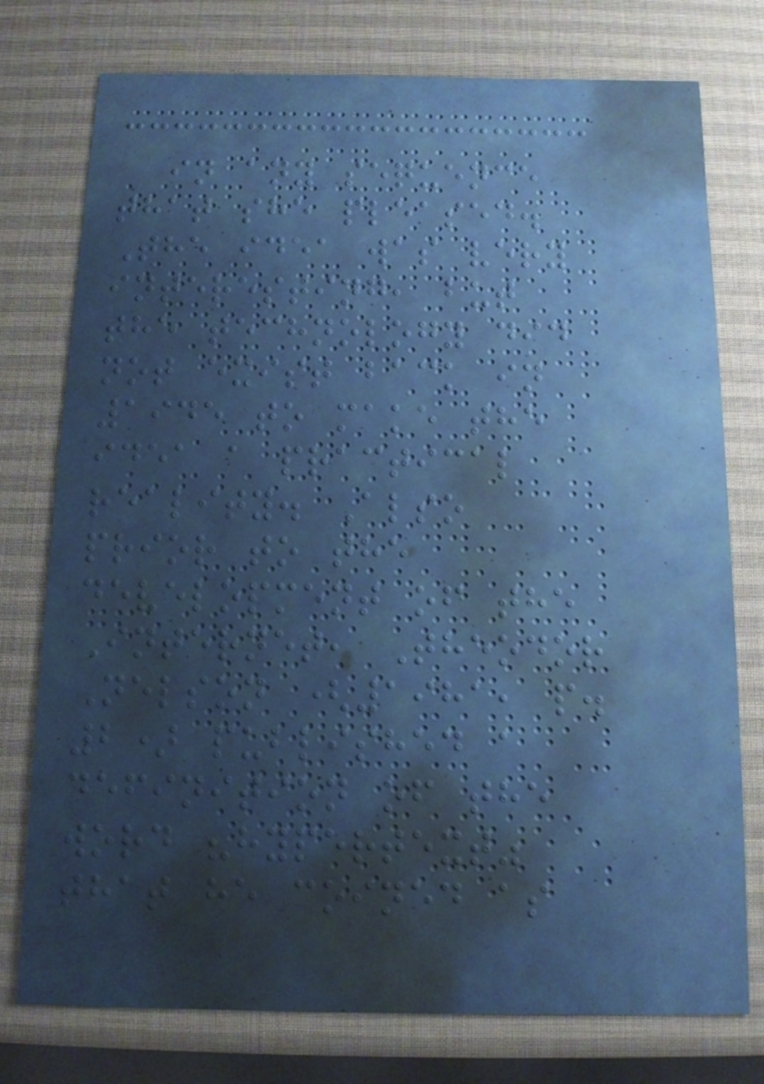in any sequence
that she pleased.
The idea was very
interesting, but
the technology did
not exist back in
1945 to make the
idea a practical
reality. Also
prior to the
development of the
Internet, Theodor
Nelson (1981, p.
2) published a
definition of the
word "hypertext"
that he coined as
